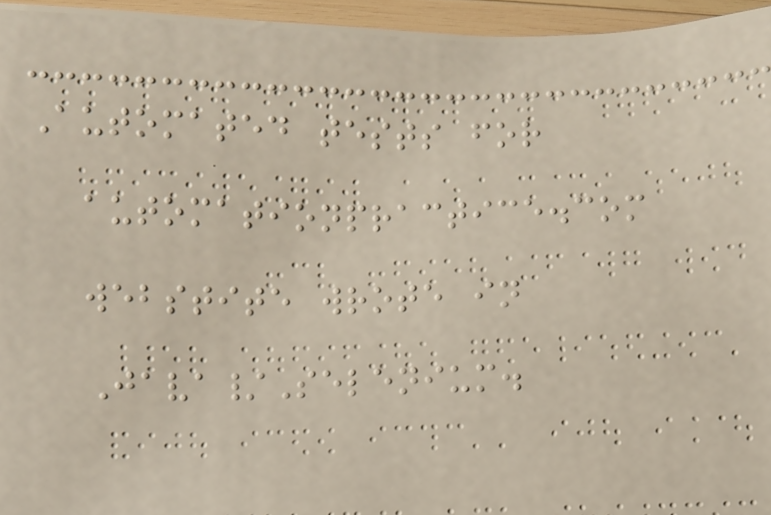Automated tests for
automationpractice.com
webstite wrote in
Java/Selenium.
